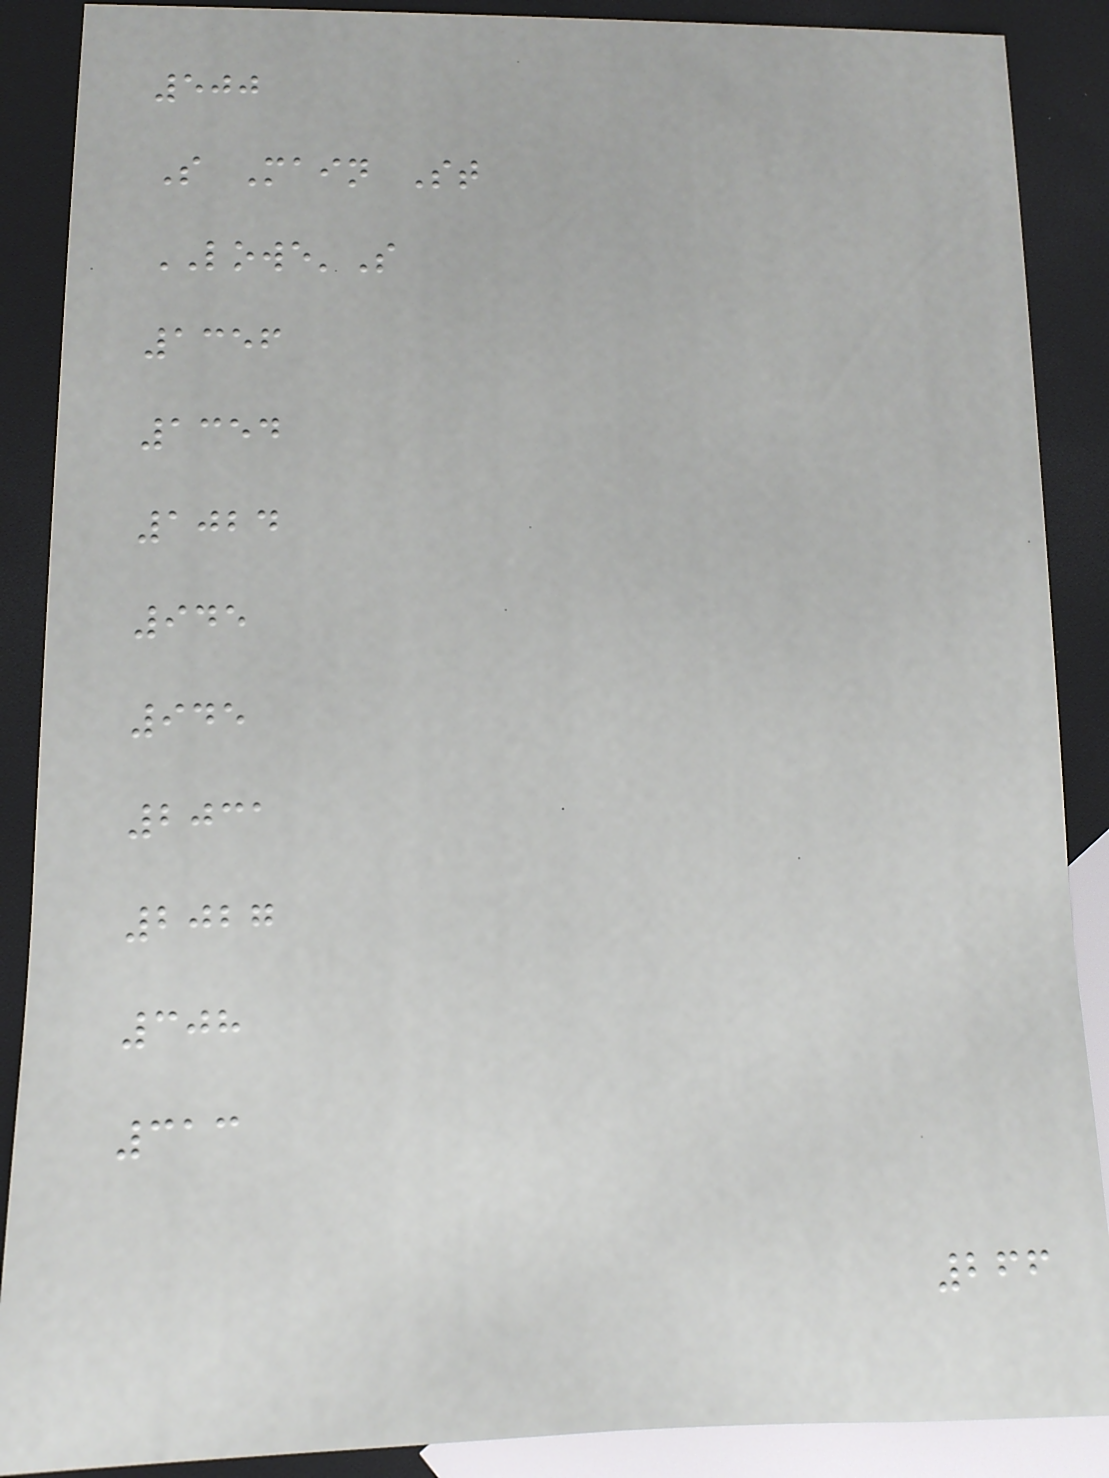500
S Main St
LOWE'S
1356
1354
1024
945
945
2031
2027
308
313
266
